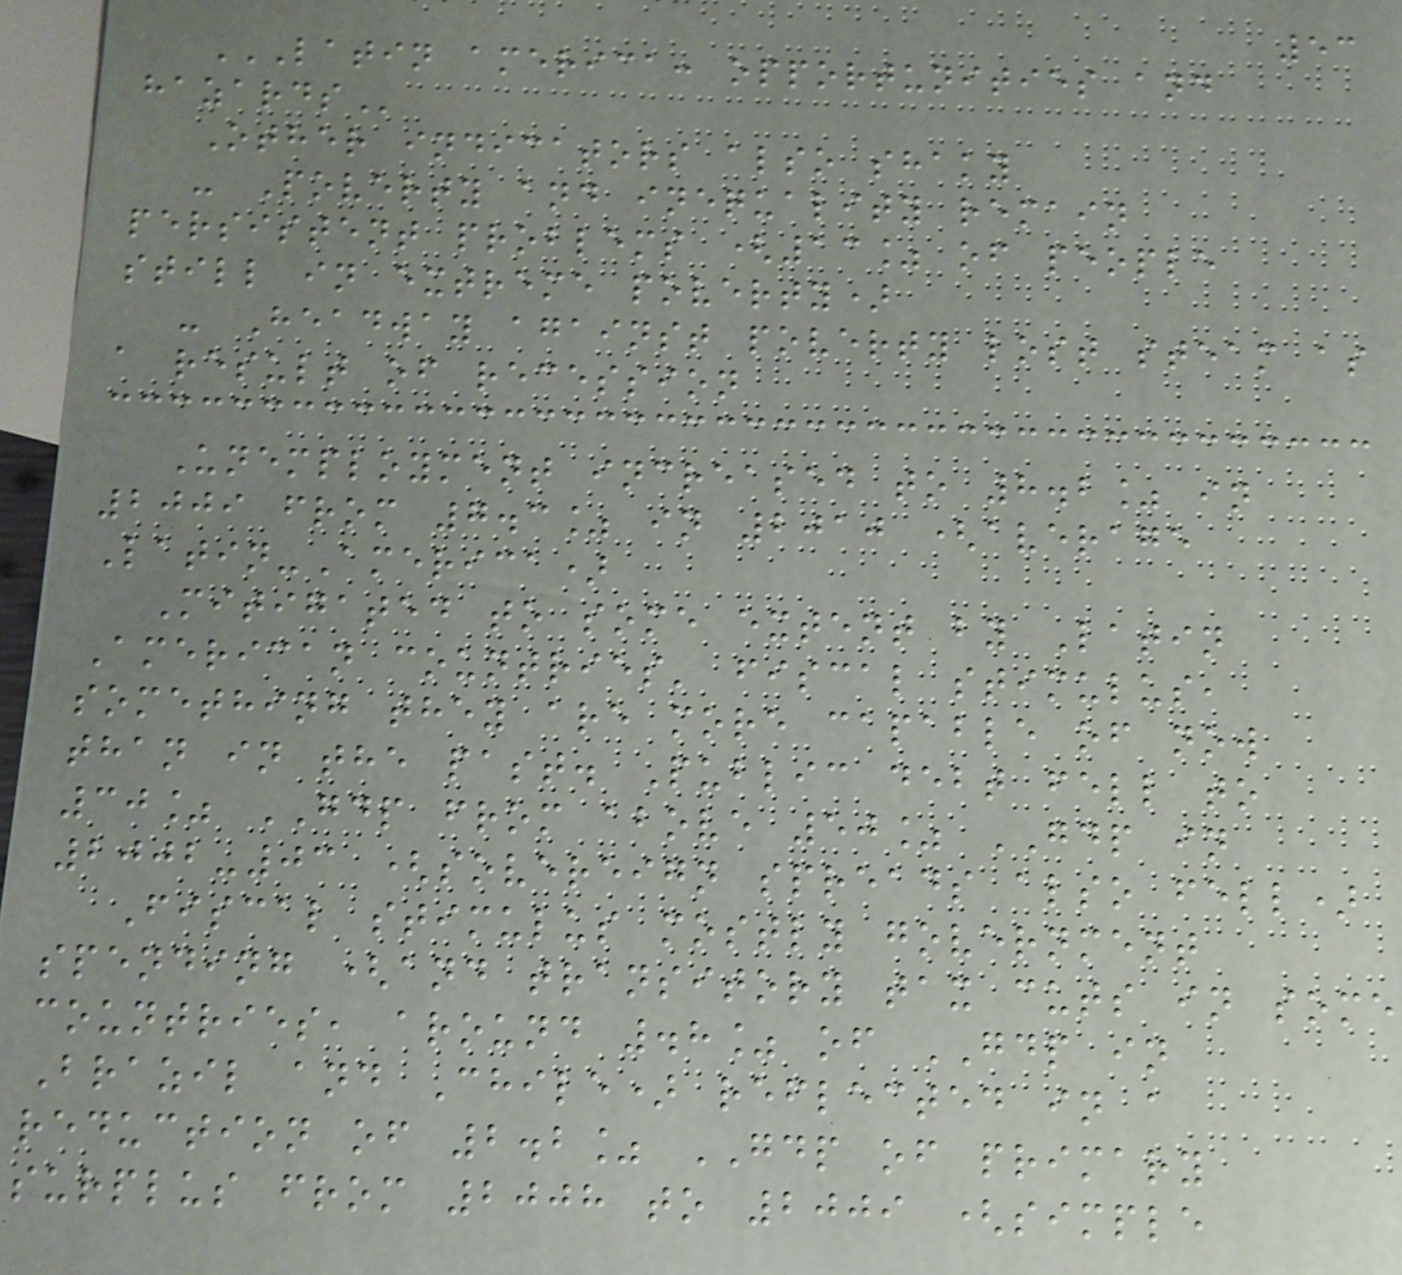53
LATIN AMERICA: OPPORTUNITIES AND
HAZARDS
Other indicators also shaky
- Poverty and inequality remain
persistent problems (13% of people
still in extreme poverty)
- Headway against poverty lost steam as
a result of recession
Unemployment increased to 8.2% in
2009 from 7.3% in 2010 (average
Latin-America)
Mitigated to some extent by Latin
American countries' fiscal stimulus,
something they are more capable of now
than in the past. Public debt fell to
30% GDP from above 50% GDP in
2002-03 (sovereign spreads also fell)
Fiscal stimulus mostly government
spending (and transitory tax cuts in some
countries, around .8% of GDP in
Brazil and Chile) reflected in a
reduction of 2.2% GDP of primary
surplus from 2008 to 2009 (simple
